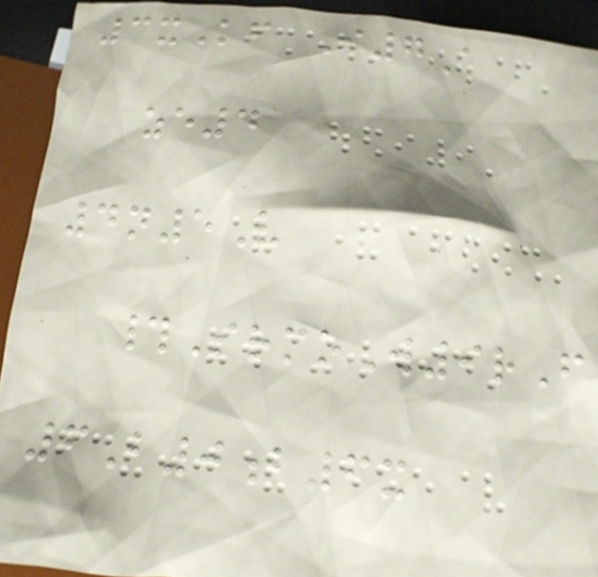3xKf I7A
ze4
4n5V
#SrmoW9rF
6B0b6x
